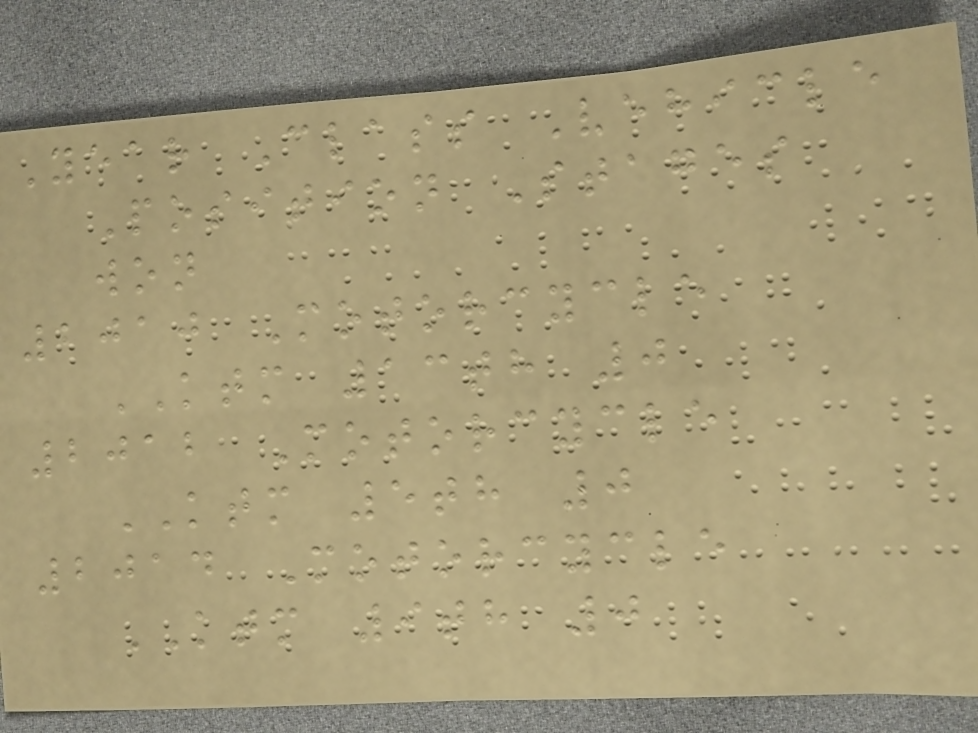Year Class Vehicle
Position Stages
won
2010 Motorcycle
KTM 13th 0
2012 Motorcycle
KTM 5th 0
2014 Motorcycle
KTM 9th 0
